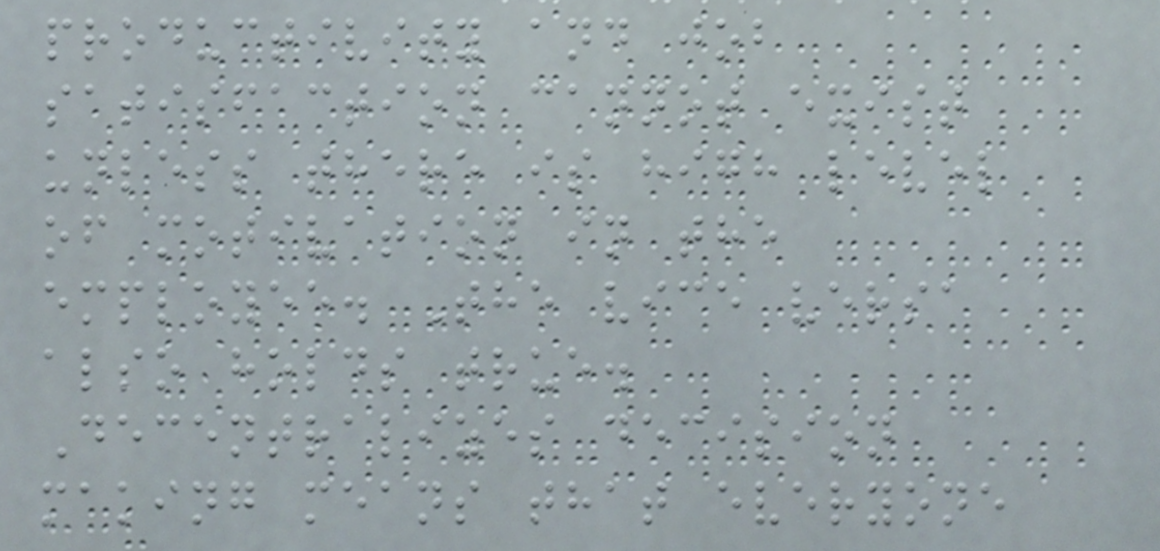productivity and job
satisfaction cannot exist
unless there is high level
of motivation in the
employee. The vice versa
also holds true.
Decentralizes decision
making means that everyone
